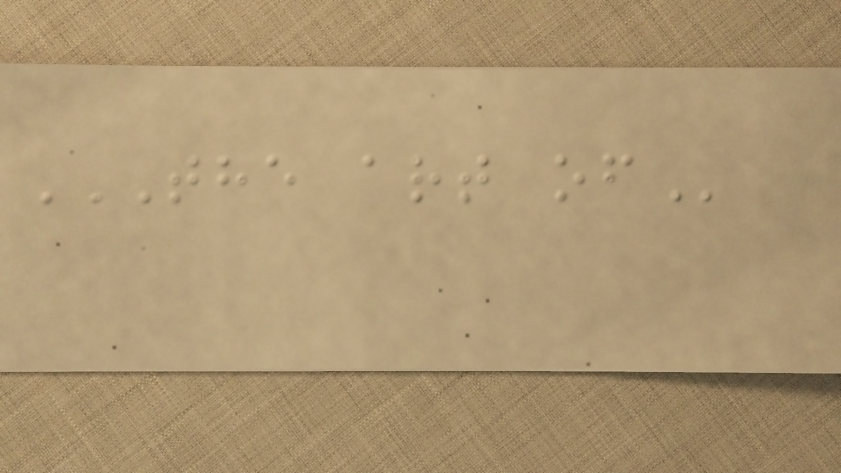THE ART OF
